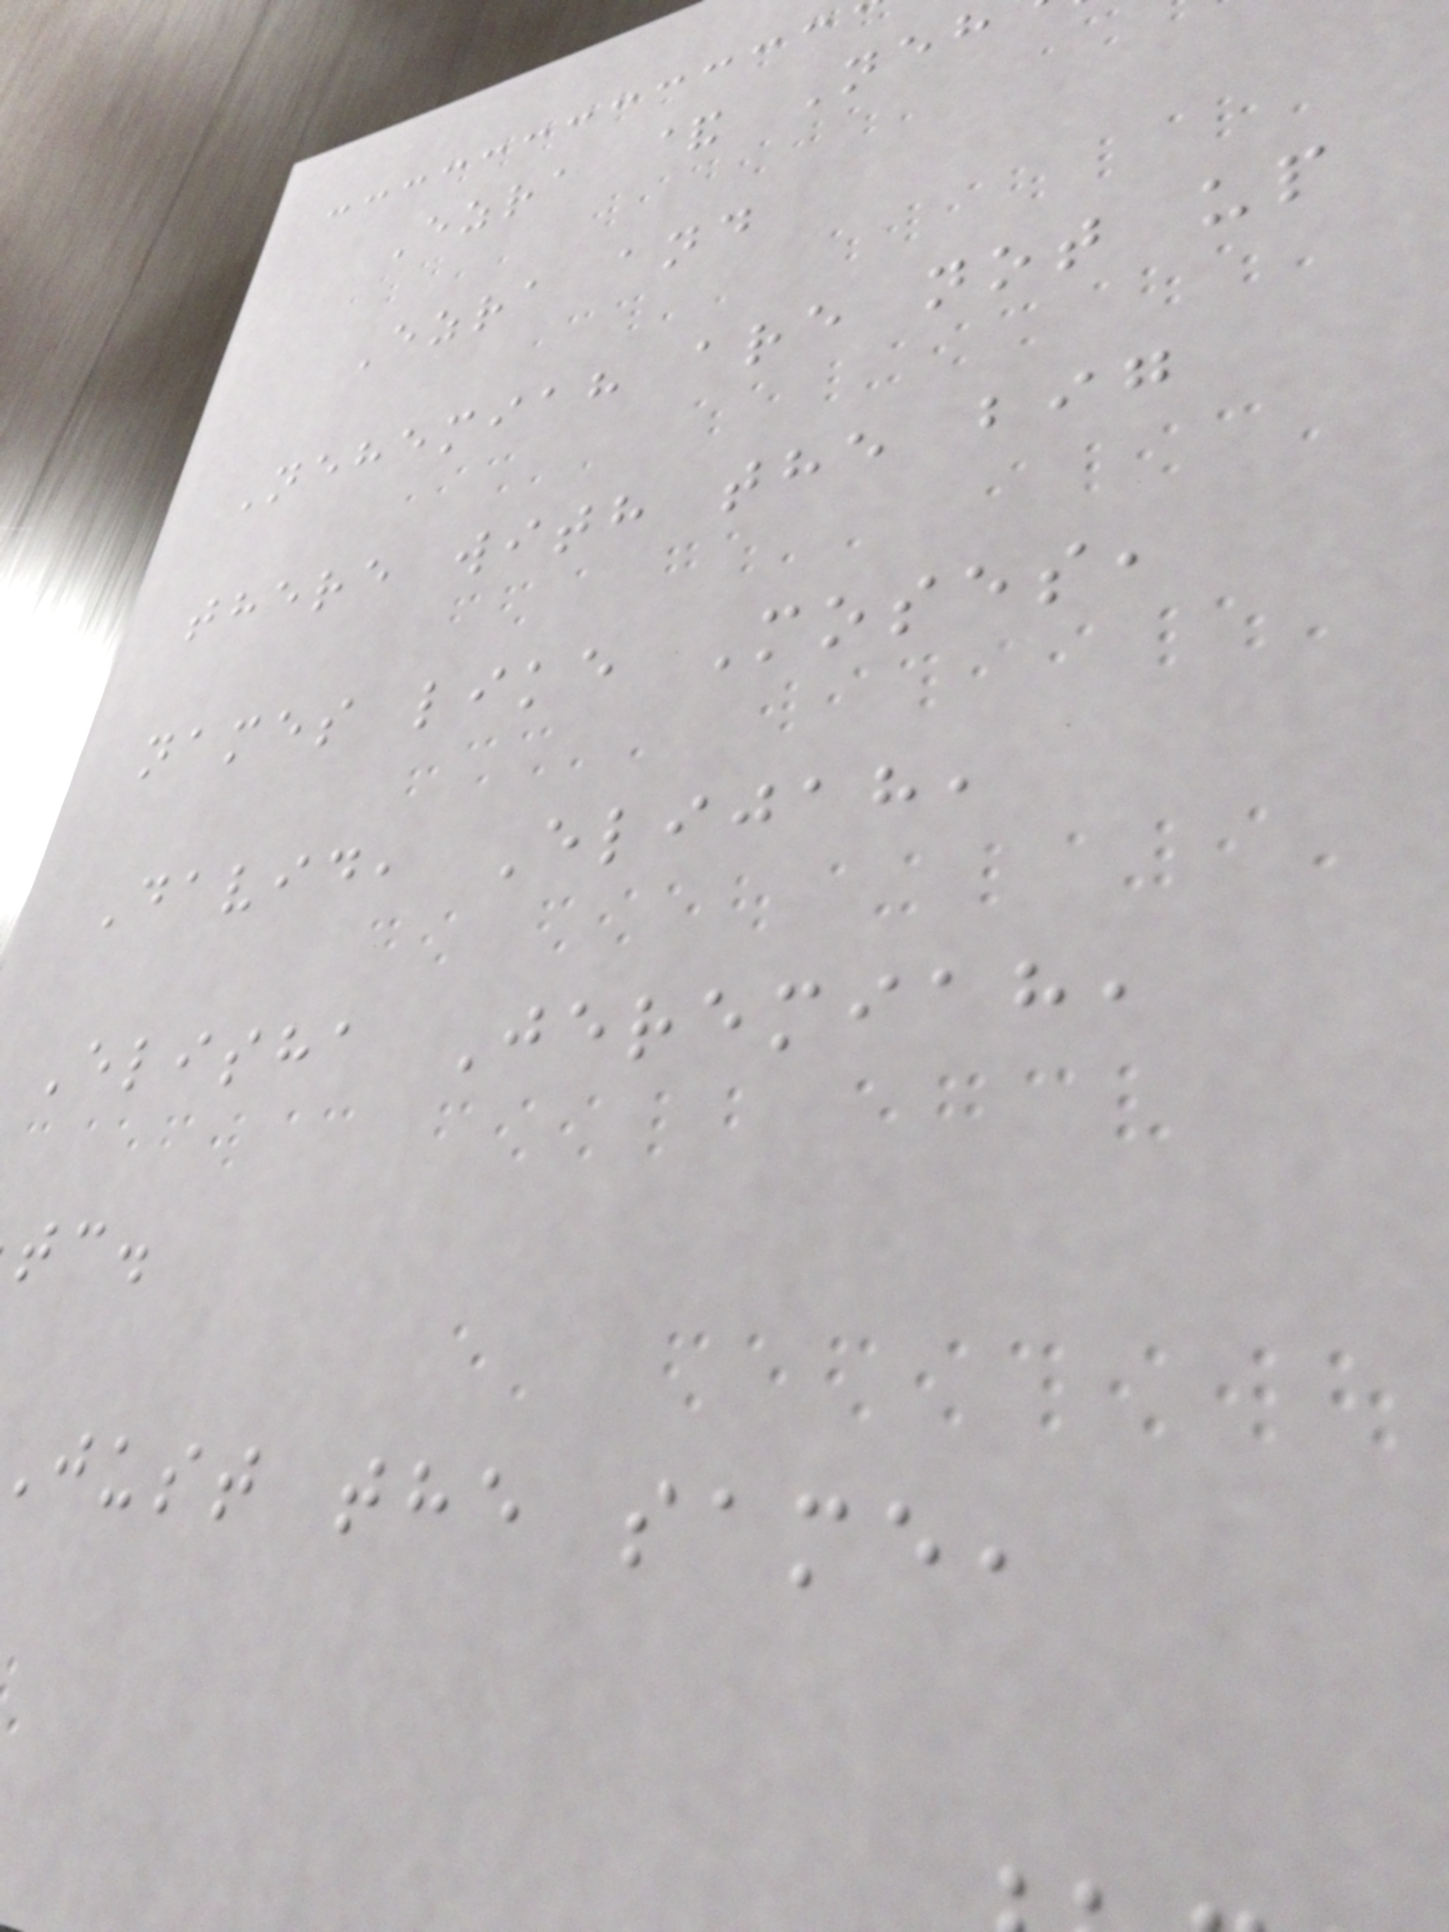Ezra & Neh
Ezra and
Nehemiah are not up
there with the big
names like Moses,
David, Elijah,
Elisha Jeremiah,
just the same,
